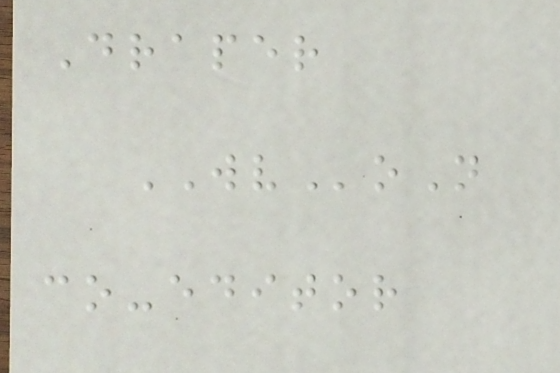Draper
WVoN
co-editor
